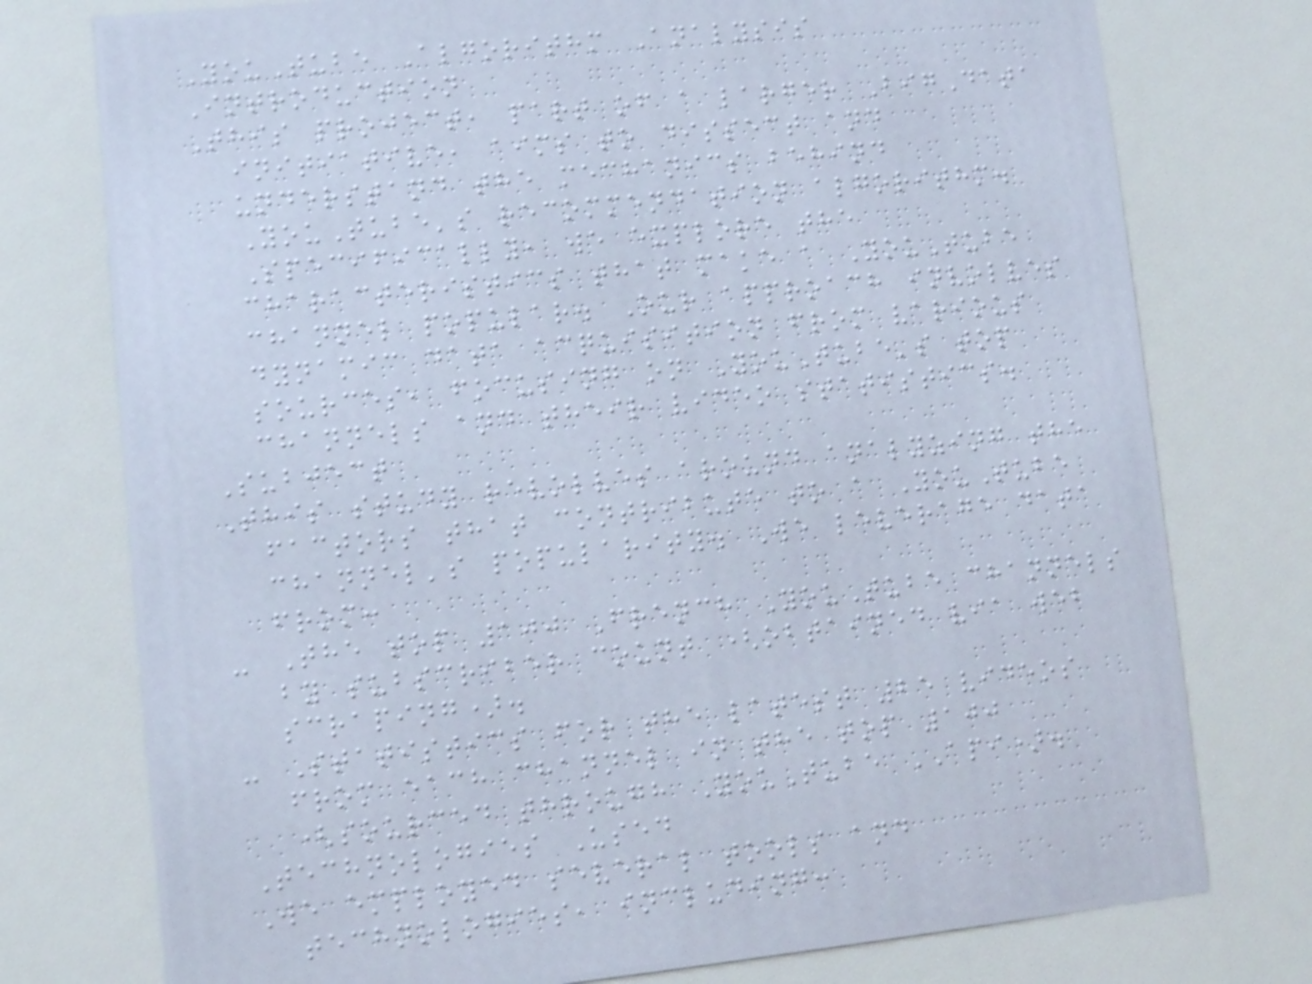YouTube Algorithm Analysis
Introduction
This project, part of a larger BigData
initiative, aims to dissect and
understand the mechanics behind
YouTube's recommendation algorithm.
Specifically, we explore the
characteristics that make a YouTube
channel popular. Our approach involves
dynamic data acquisition from various
sources, focusing on YouTube's top
channels and their video statistics.
Subject
This study revolves around analyzing the
factors that contribute to a YouTube
channel's popularity. We leverage data
from:
- The top 100 French YouTube channels
by subscriber count (obtained via web
scraping).
- Statistics for the latest 25 videos
from each channel in the top 100
(sourced through YouTube API).
Technologies Used
We employed several tools and
technologies, including:
